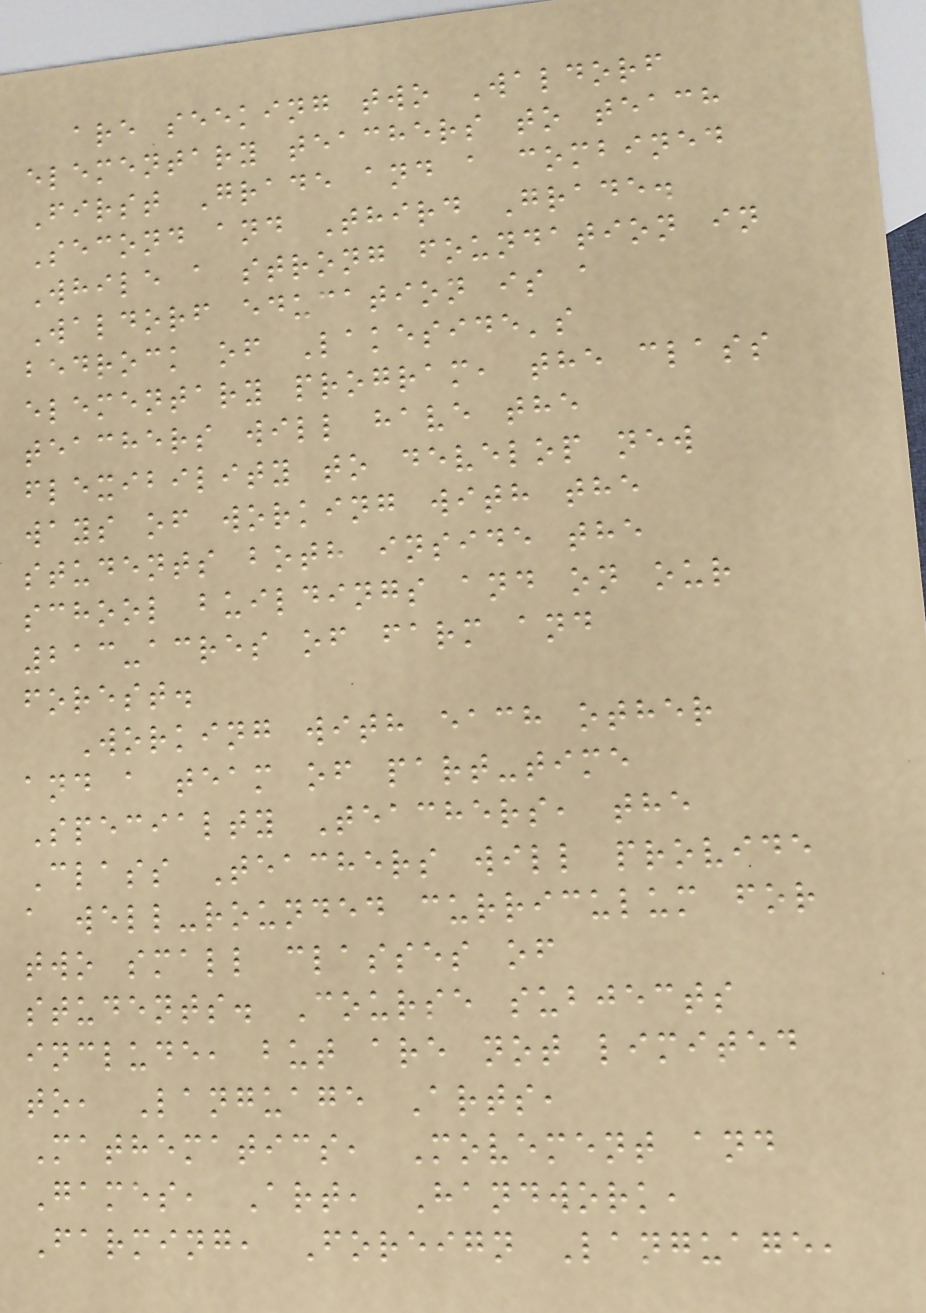are seeking two Waldorf
elementary teachers to teach
First Grade and a combined
Second and Third Grade.
While a strong foundation in
Waldorf education is a
bedrock of Lakeside's
elementary program, the class
teachers will have the
flexibility to develop new
ways of working with the
students both inside the
school buildings and on our
213-acres of farm and
forest.
Working with each other
and a team of part-time
Specialty Teachers, the
Class Teachers will provide
a well-rounded curriculum for
two small classes of
students. Course subjects
include, but are not limited
to, Language Arts,
Mathematics, Movement and
Games, Art, Handwork,
Farming, Foreign Language,
